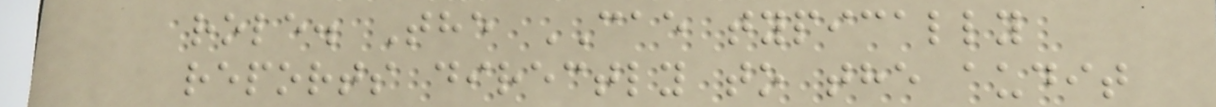role. The CAE typically
reports directly to the audit
